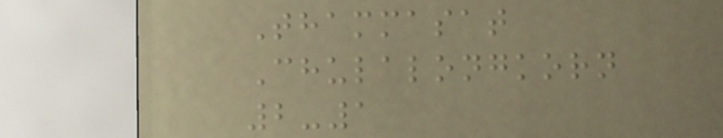Thammasat
Chulalongkorn
2-1
